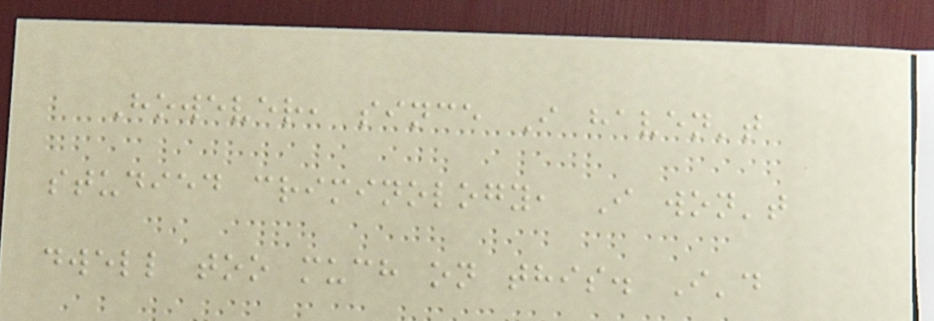However, since I haven't
studied criminology, I won't
dwell too much on this. I'd
